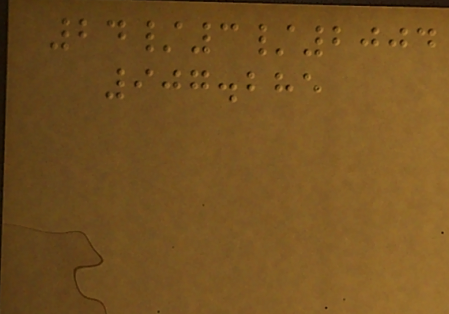24/3/2004
907.285
